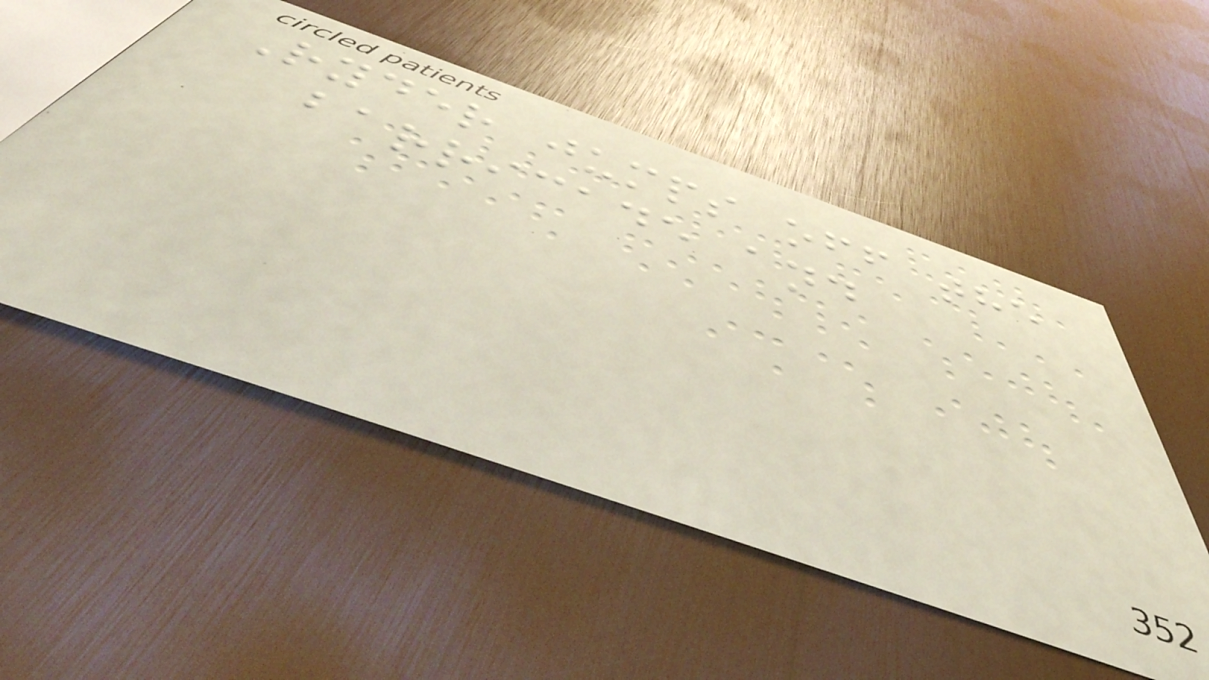Ryder jumps off the
barricade and
